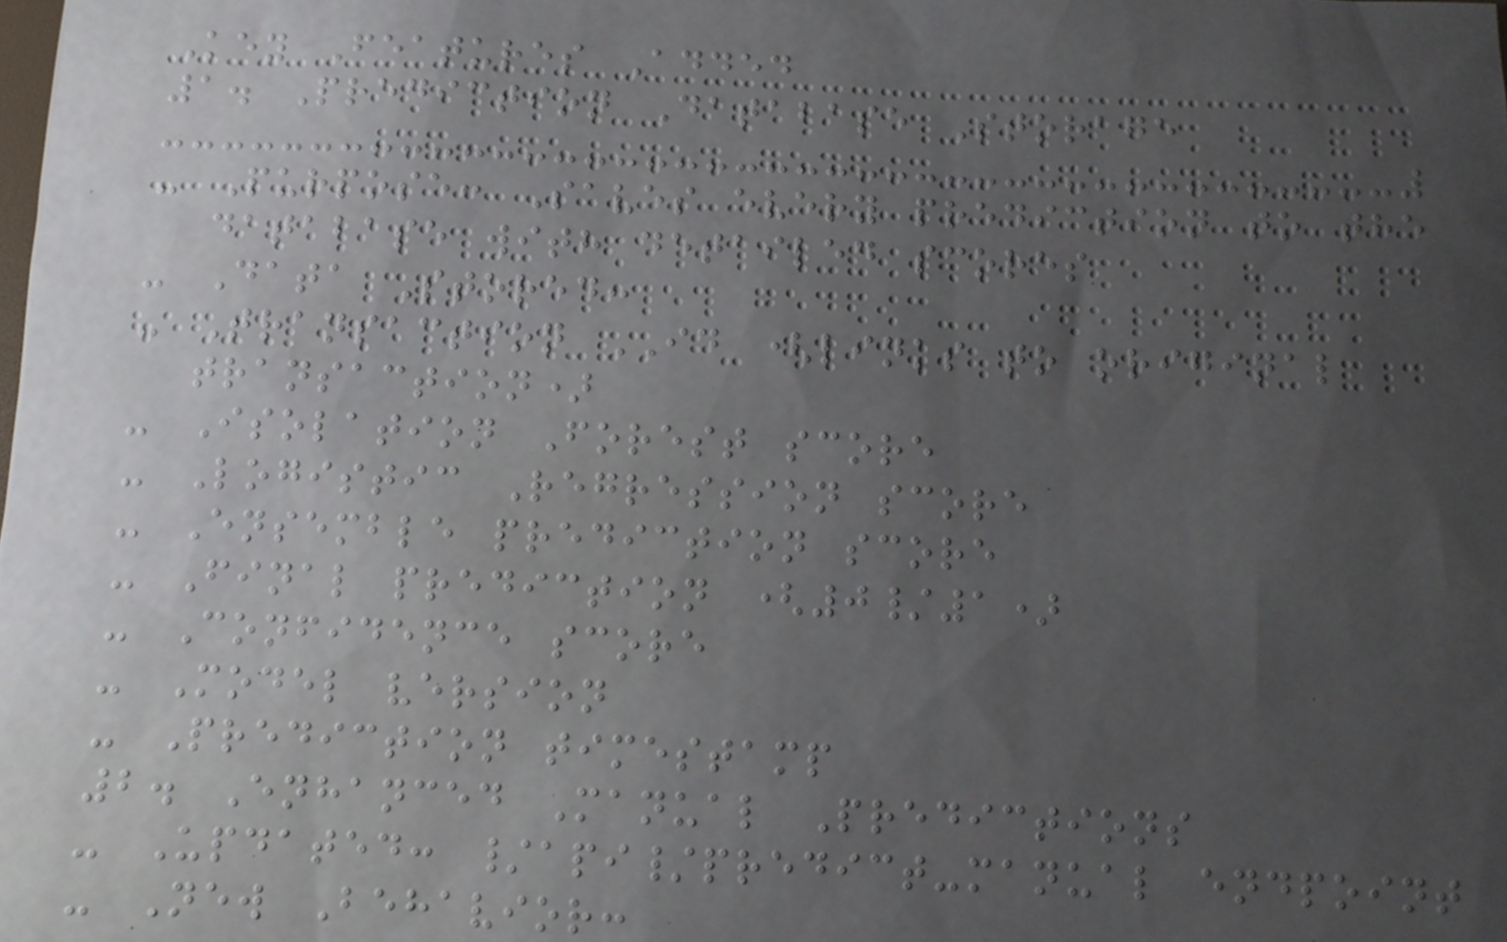Key Features Added
1. Prediction Database Storage
- Purpose: Saves every prediction to the
database with detailed scores
- Data Stored:
- Transaction ID (links to original
transaction)
- Isolation Forest score
- Logistic Regression score
- Ensemble prediction score
- Final prediction (0/1)
- Confidence score
- Model version
- Prediction timestamp
2. Enhanced Manual Predictions
- Updated: /api/predict-manual endpoint
- New Behavior:
